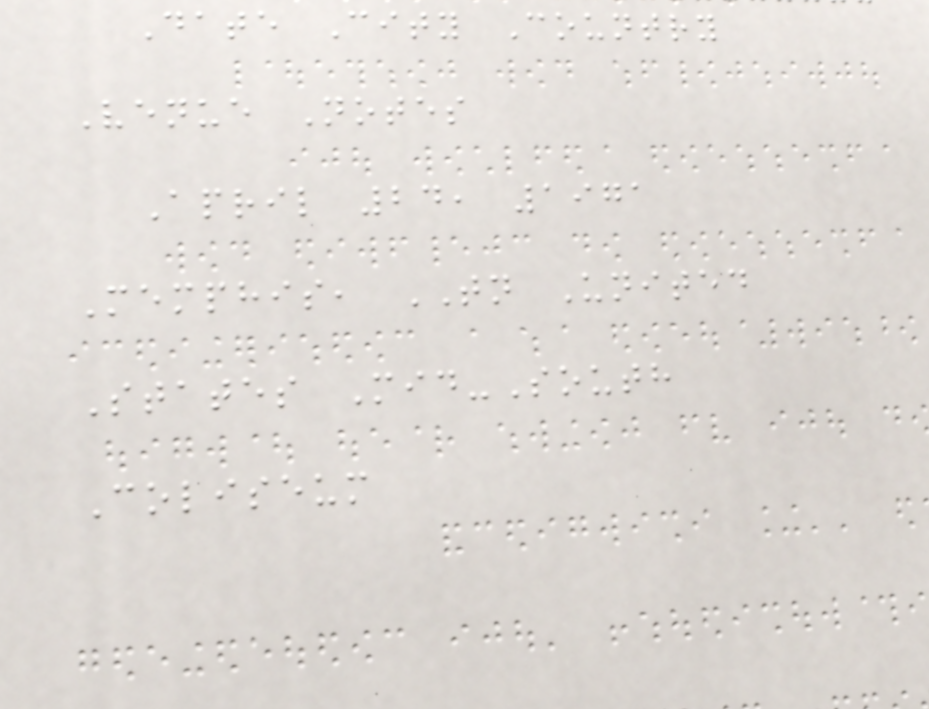Date City Country
Venue Notes
April 24, 1971
Memphis, TN United
States Mid-South
Coliseum
